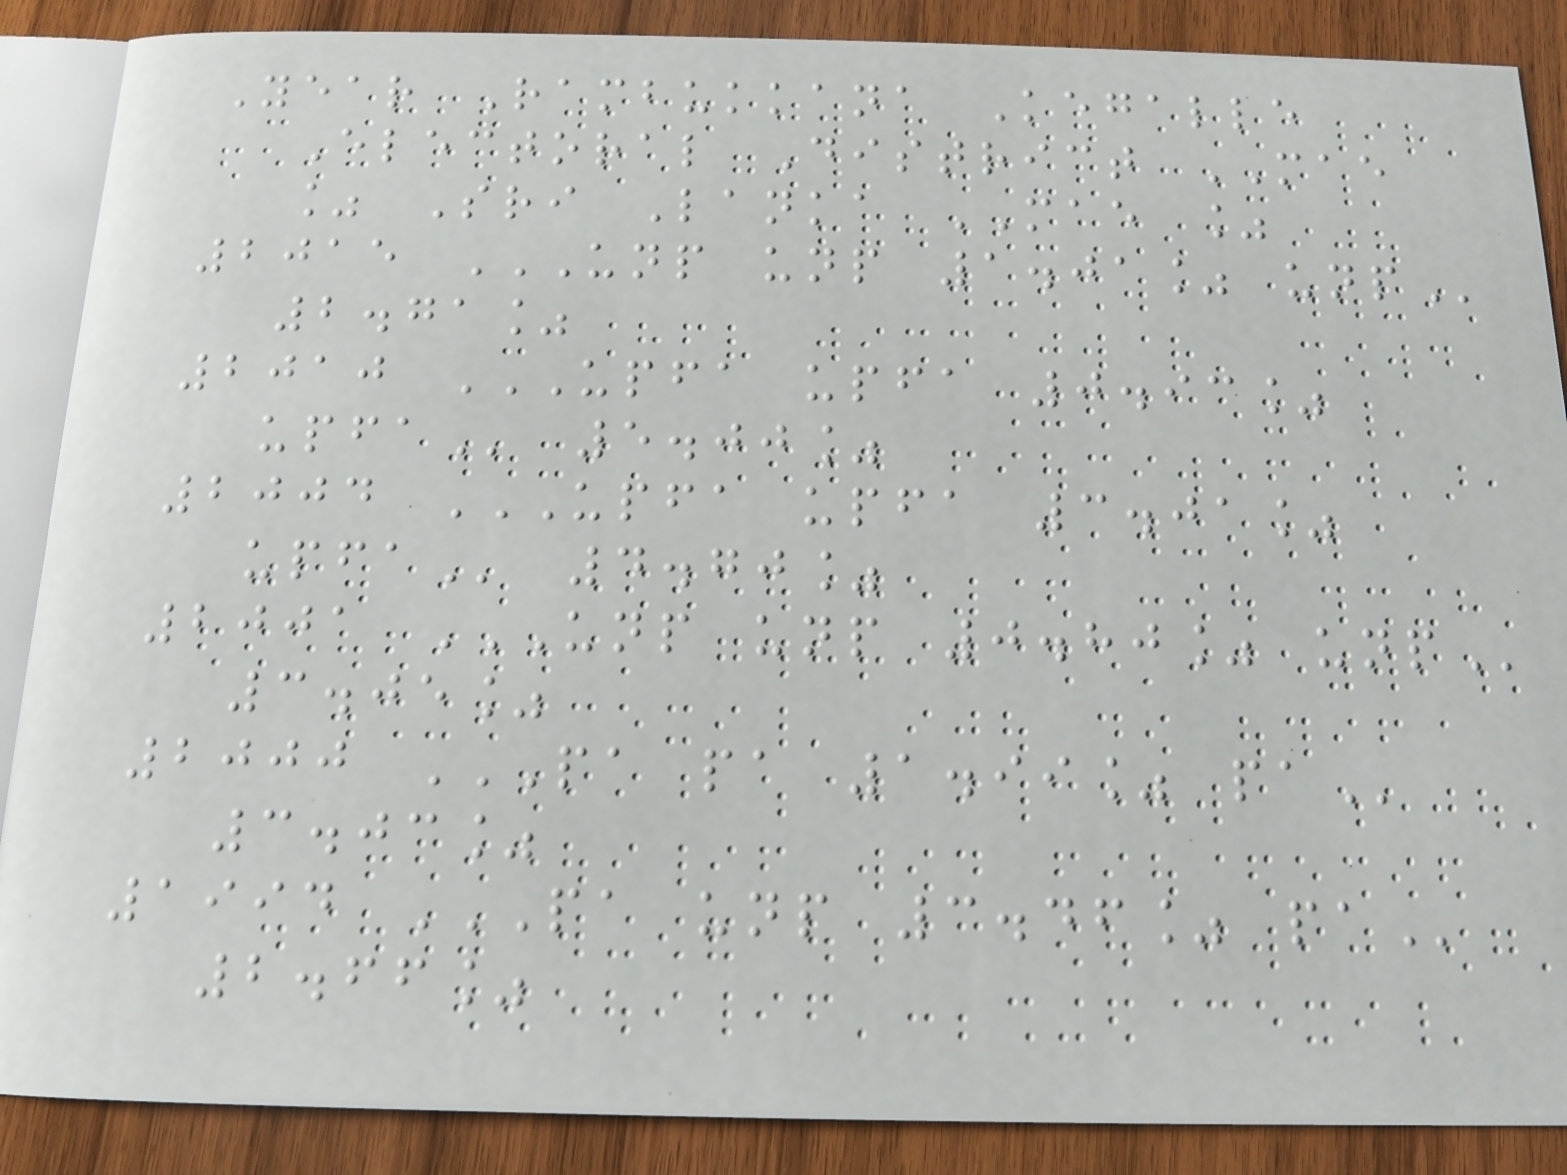Year Rambukkana Kegalle
Electoral District MAE
% Sri Lanka MAE %
2015 UNP UNP 1.01% UNP
2.71%
2010 UPFA UPFA 0.93%
UPFA 5.00%
2004 UPFA UPFA 3.01%
UPFA 4.70%
2001 UNP UNP 0.80% UNP
3.05%
2000 PA PA 1.99% PA
3.03%
1994 PA UNP 3.46% PA
2.66%
